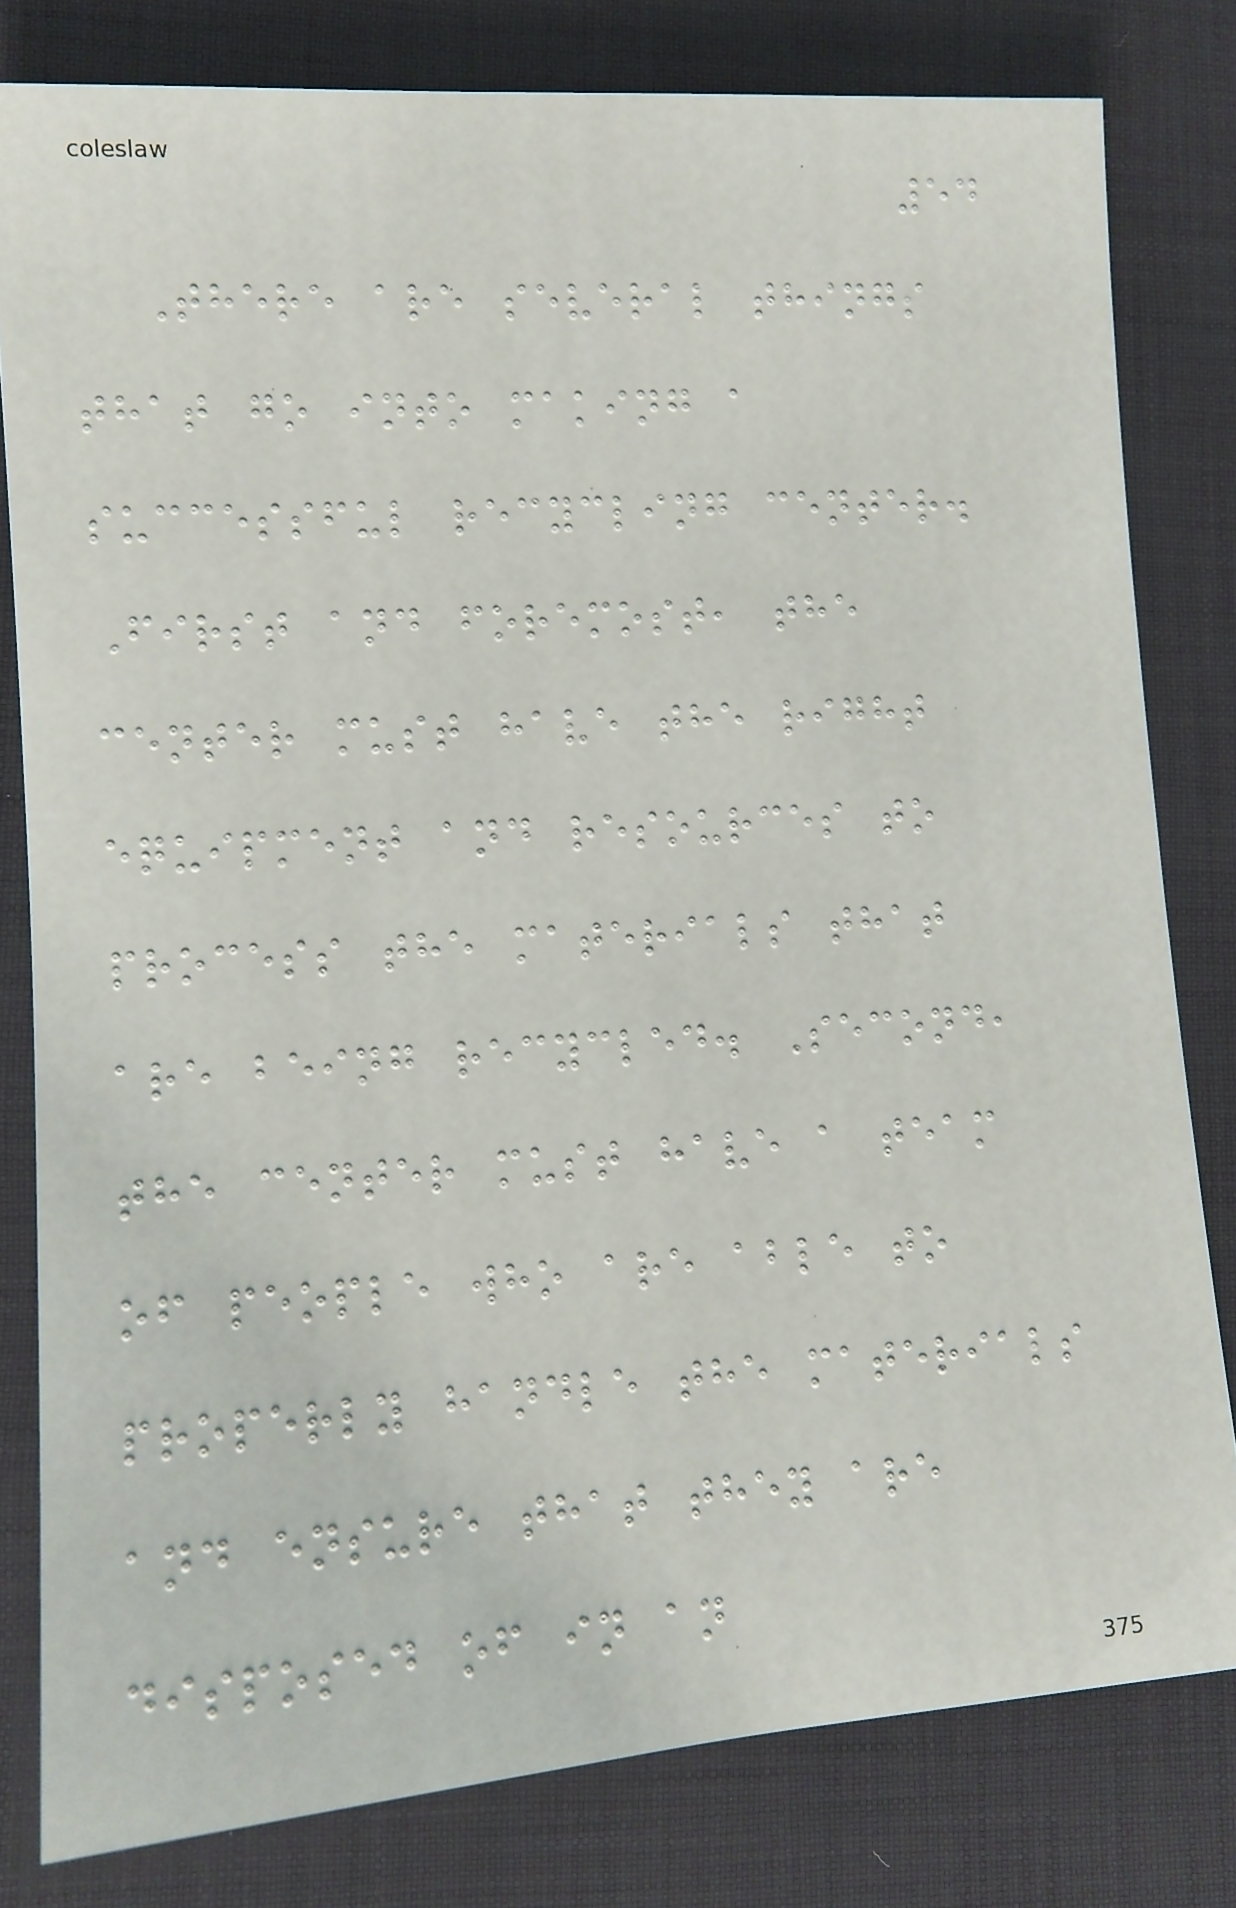54
There are several things
that go into making a
successful recycling center.
First and foremost, the
center must have the right
equipment and resources to
process the materials that
are being recycled. Second,
the center must have a team
of people who are able to
properly handle the materials
and ensure that they are
disposed of in an
